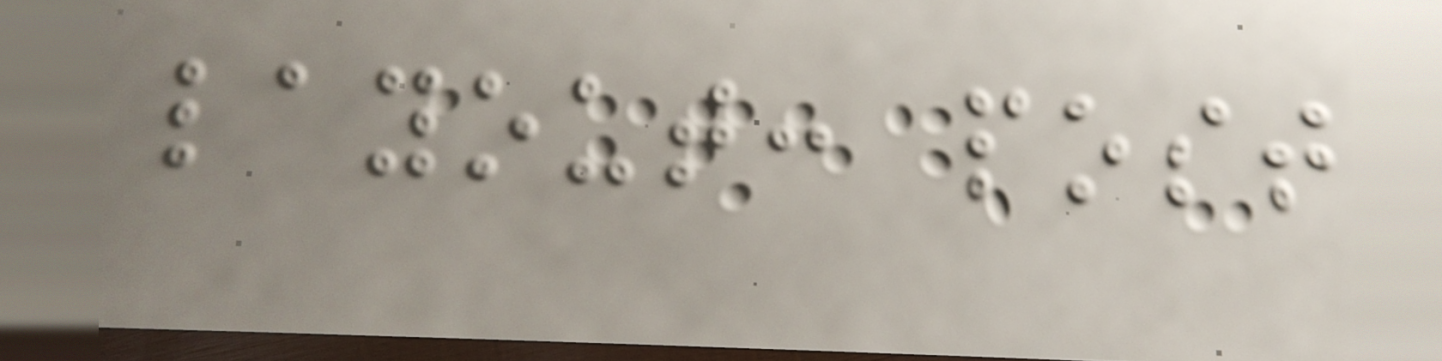layout: post
